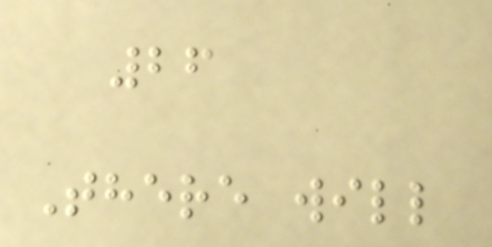26
There will
